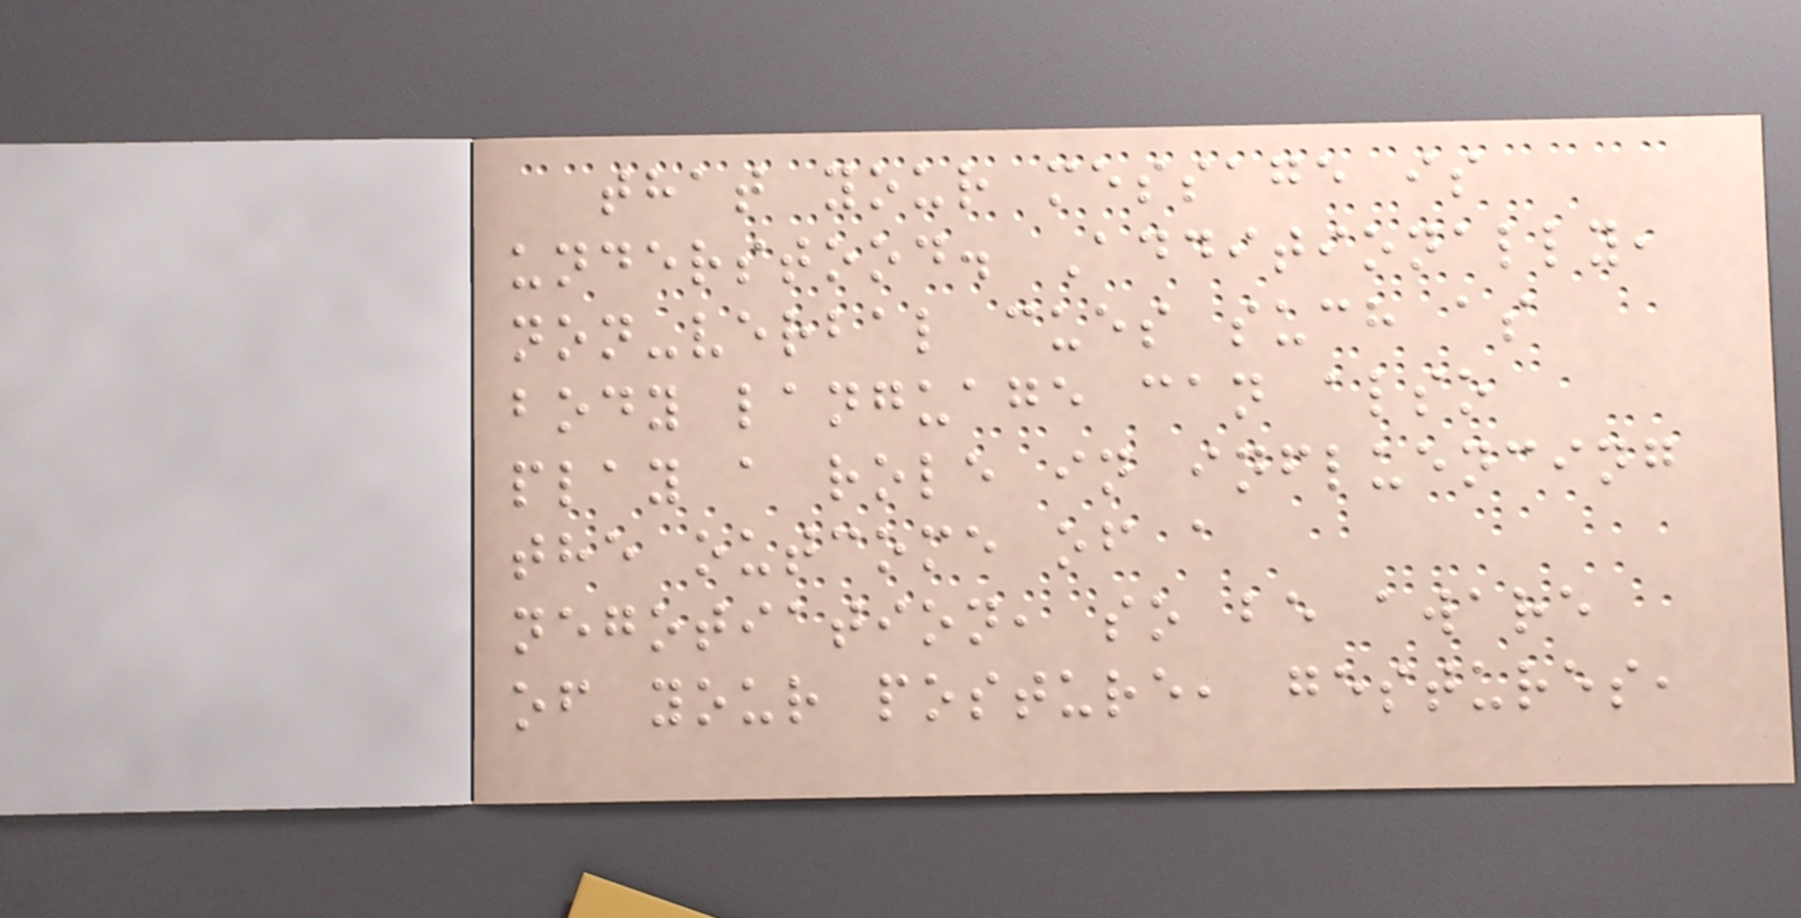that your message is
understood. Additionally,
non-verbal cues such as
body language can also
play a role in influencing
the outcome of a
negotiation, so be aware
of your posture, gestures,
